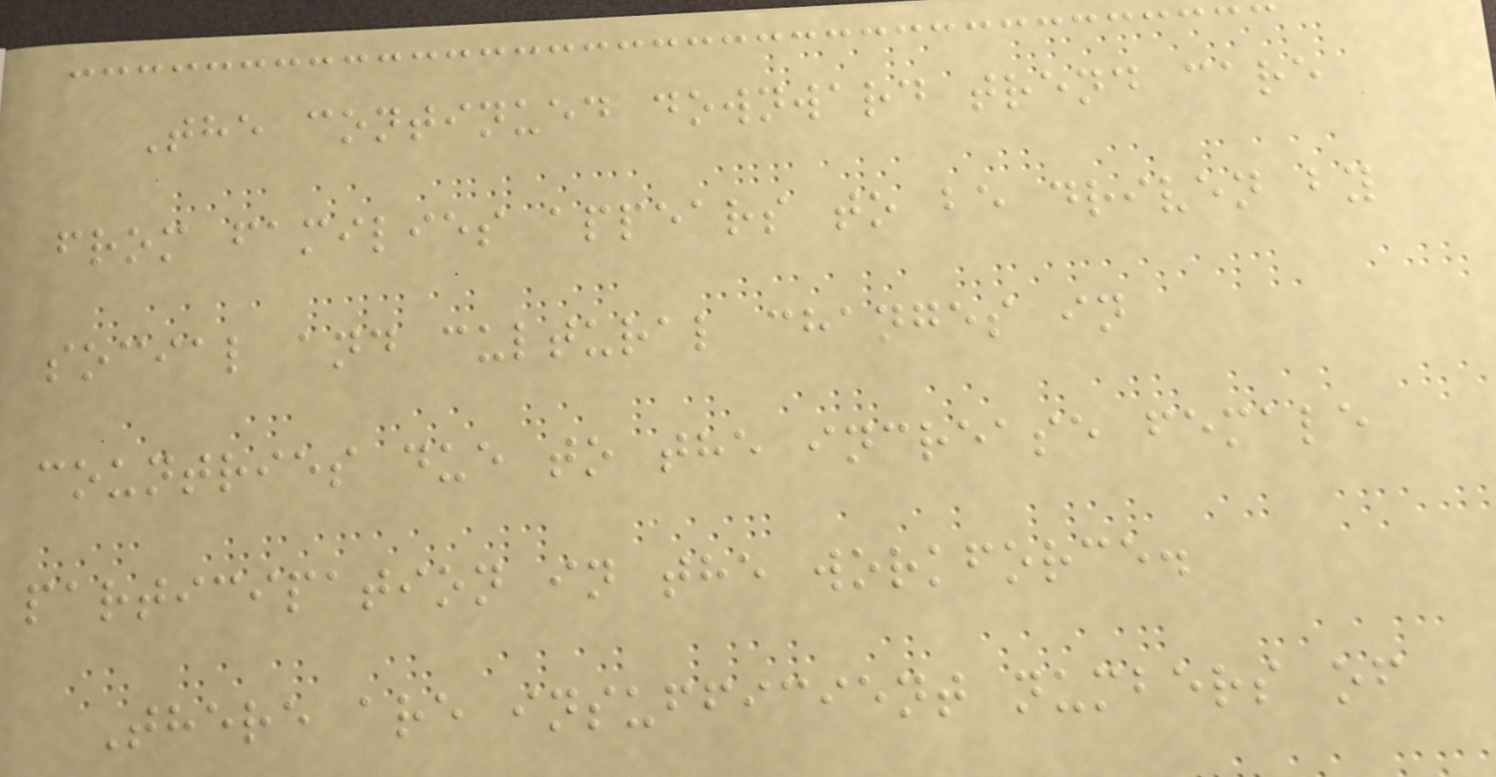The continued downward trend care
from families appears to be driven by
social and cultural changes in
countries due to the increase female
participation in the workforce.
There are insufficient numbers of
